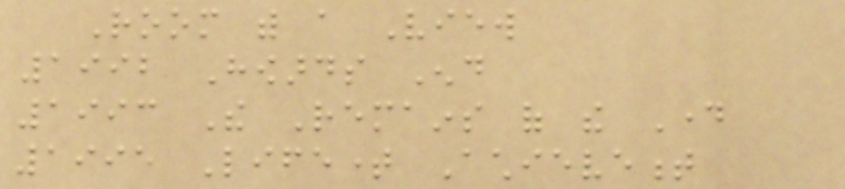Room with a View
1992 Howards End
1993 The Remains of the Day
1995 Lifetime Achievement
